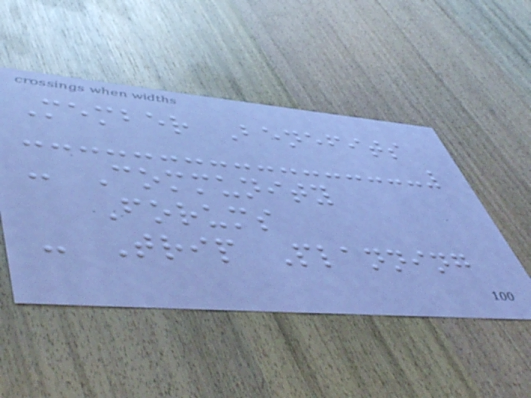Member Benefits
- Community
Forums
- Trip Planning
